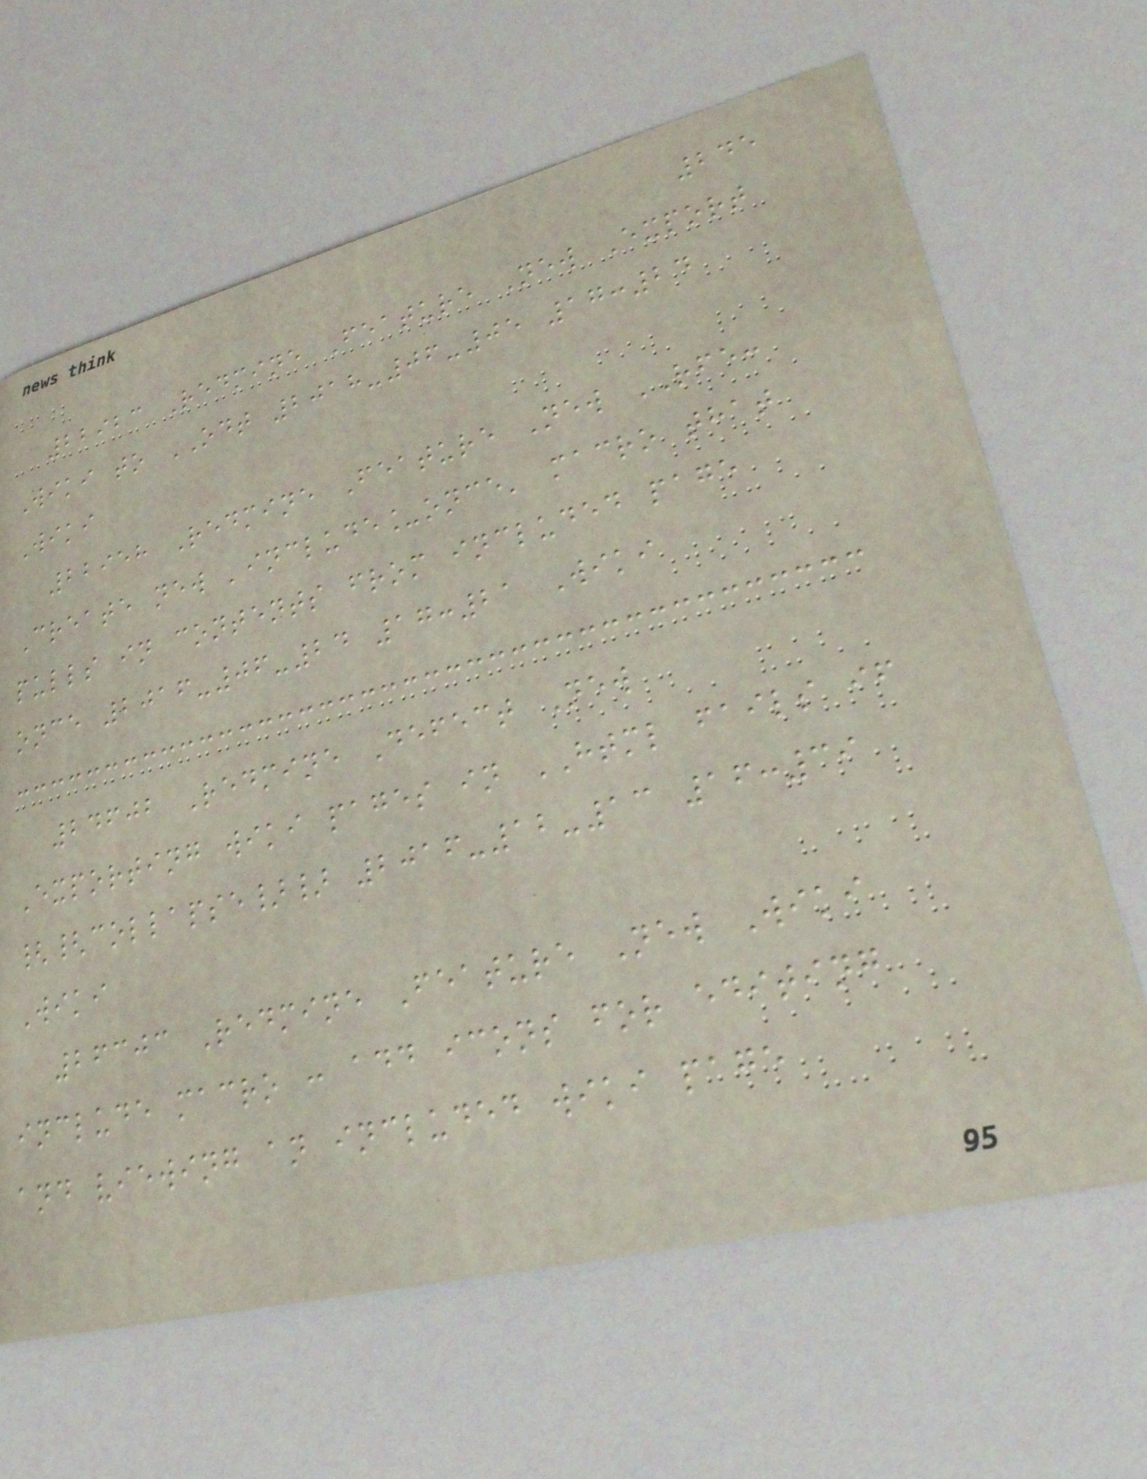245
22923 Redmine Feature New Export
Wiki to ODT 2018-06-05 17:24
Wiki
22958 Redmine Feature New RFE:
Create new 'include_once' macro that
pulls in contents from included page
once 2016-06-24 17:21 Wiki
24602 Redmine Defect New
Exporting wiki pages in HTML fails if
{{collapse}} 2016-12-13 16:39
Wiki
26303 Redmine Feature New Wiki
include macro : add icons for editing
and viewing an included wiki page
